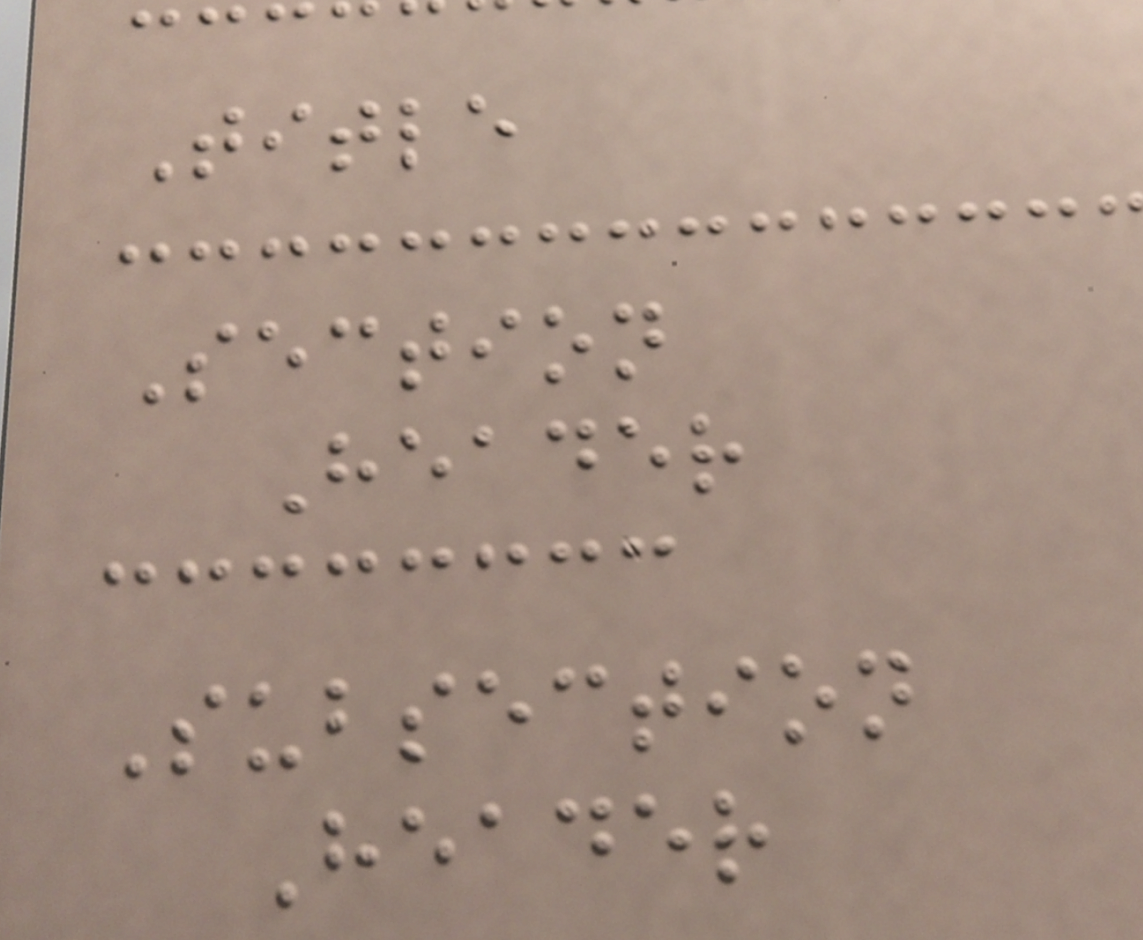Title
Section
Header
Subsection
Header
